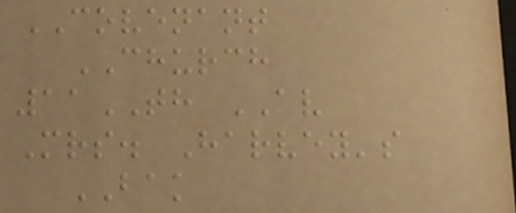COVENANT
CHURCH
11TH AV
Mrs. Harvey's
BAK
